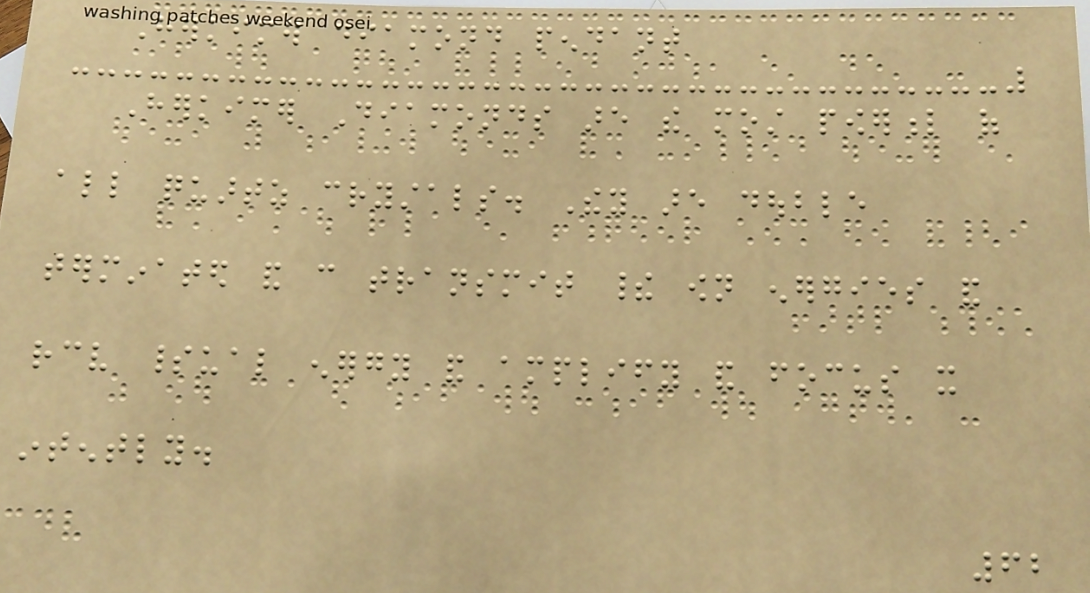Herkimer diamond pendant
Herkimer Diamonds are the most powerful of
all quartz crystals. They are double
terminated and can transmit their own energies and
receive spiritual energy and amplify and focus it
intently.
62
